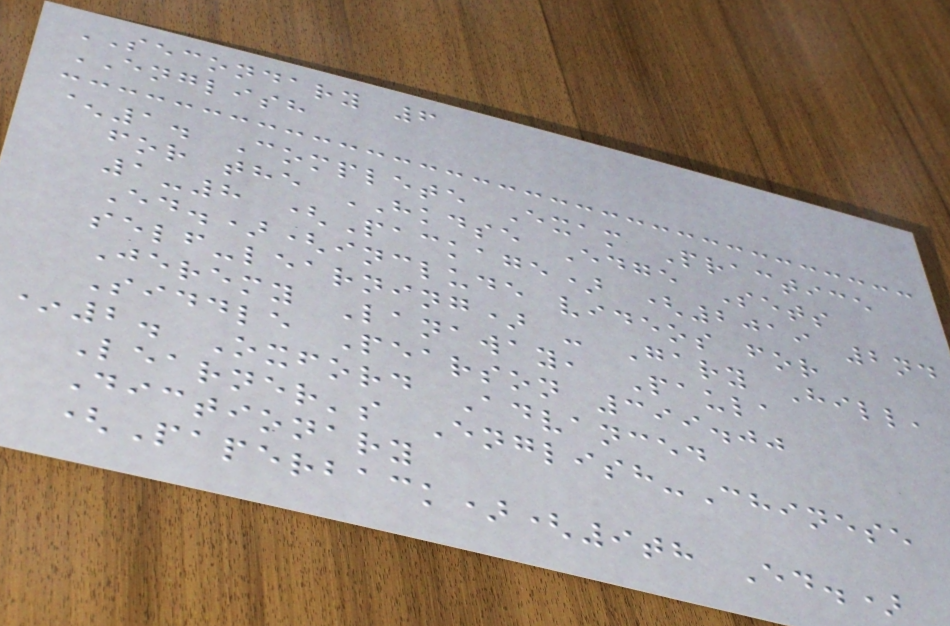SECONDARY 6
ENGLISH
^1. Complete Exam Practice
for the HKDSE Edge Sets
1-8 (Package) (2019 2nd
Ed.)(include videos for
self-learning) - Gary Hill,
Jeremy Lanaway, Paula
Siddle Pearson 399.00
*2. Oxford Advanced
Learner's English-Chinese
Dictionary
(Paperback)(9th Ed.)
